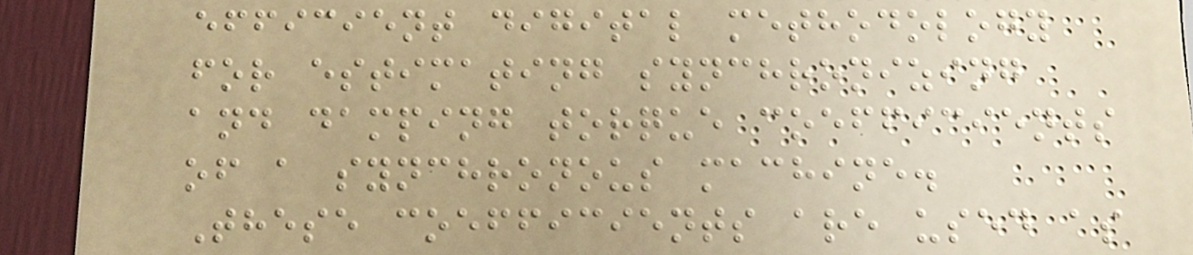efficient digital methodology
for estimating synchronizing
and damping torque coefficients
of a synchronous machine.
These coefficients are used as
